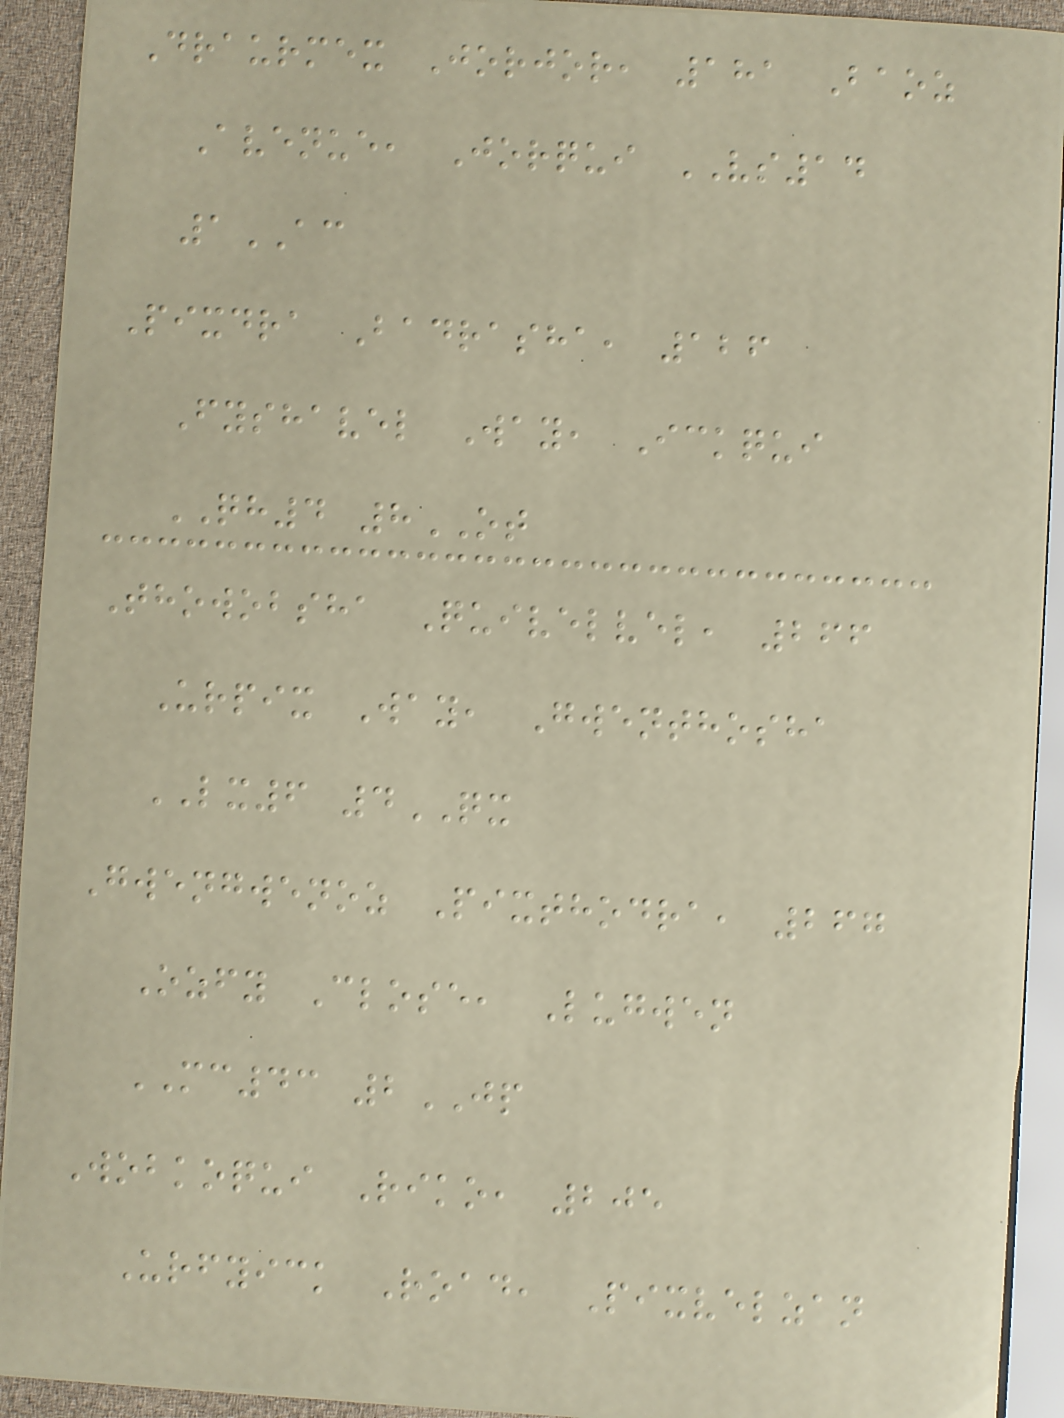Draurmex Jorjor, 181 Baoz
Avenue, Jorqui VS14
1AC
Pixdra Badrasha, 126
Fyshavel Way, Ickqui
QH4 8OT
Thowobsha Quivelvel, 266
Urpix Way, Gwenthosha
LX6 4QX
Gwengwenoz Pixthodra, 267
Ozfy Close, Lugwen
MC43 2JP
Wobkoqui Riko, 205
Urfyick Road, Pixvelzan
